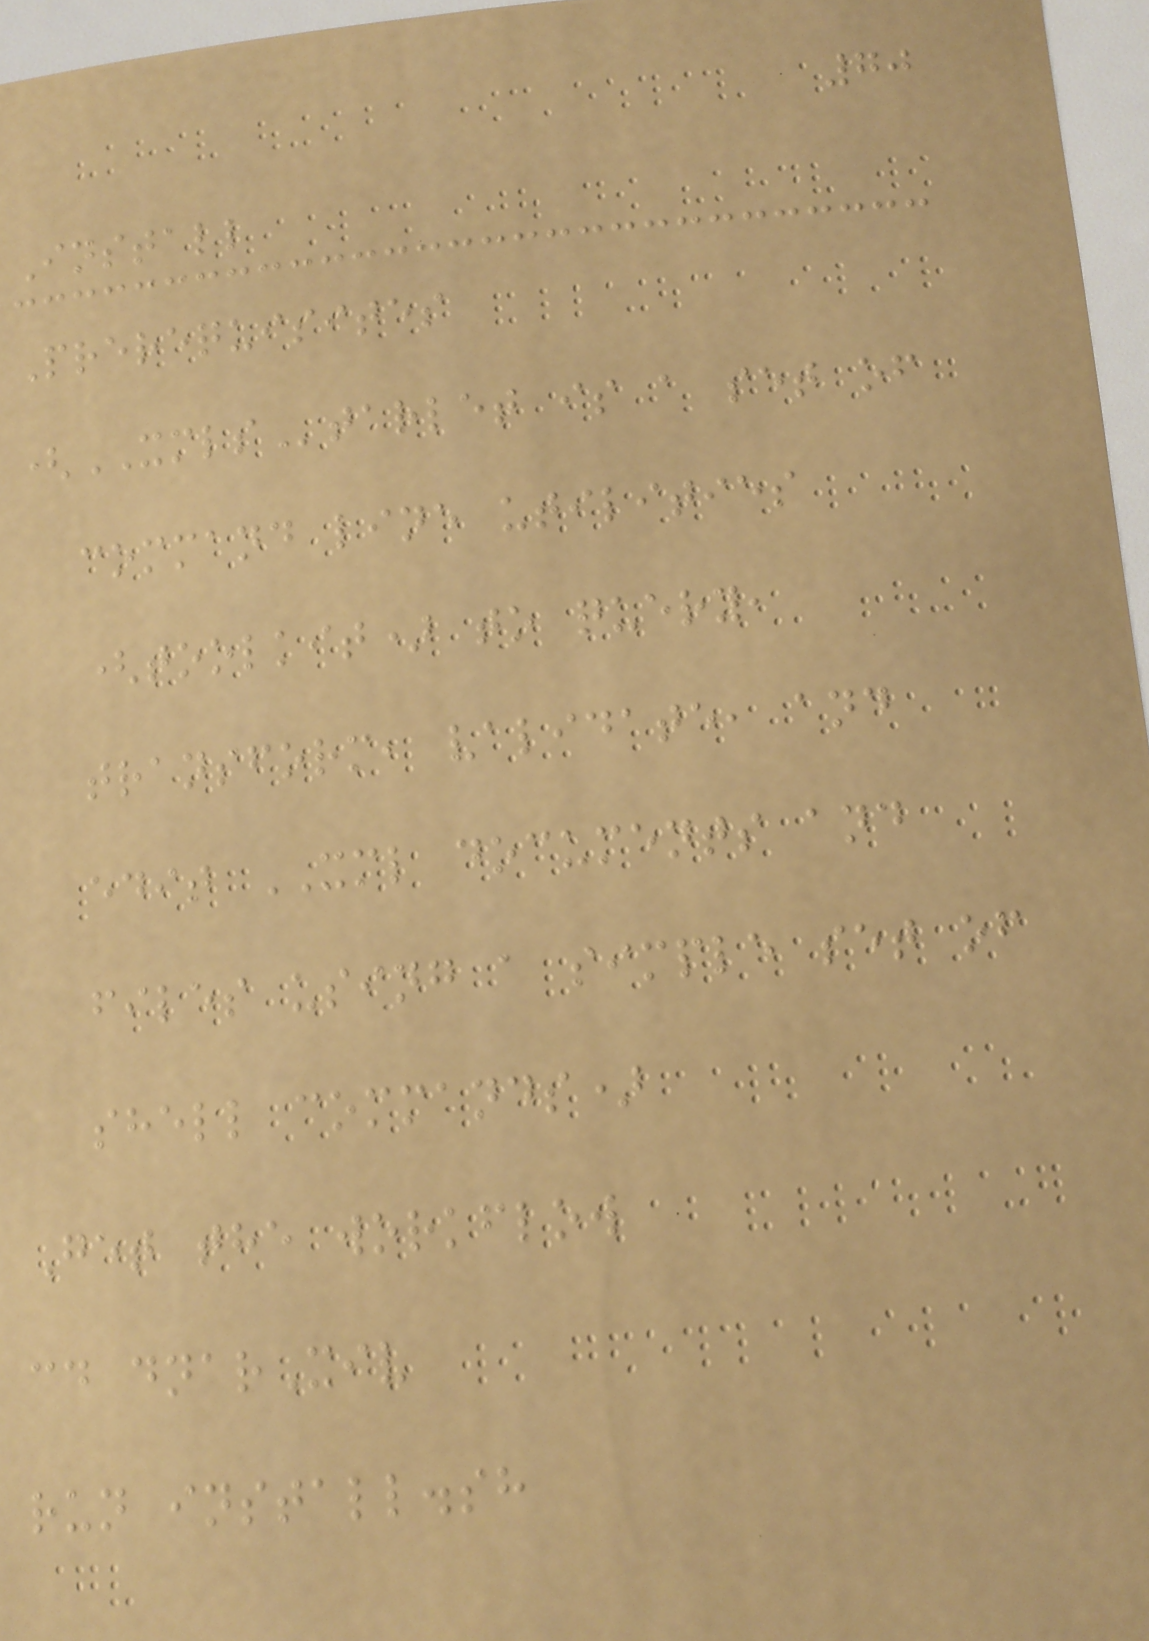70
Install
Prerequisites
(XMLStarlet is a set of
command line utilities
(toolkit) to query,
transform, validate, and
edit XML documents and
files using a simple set of
shell commands)
Get the workflow
cd dnarXiv
run install.sh
